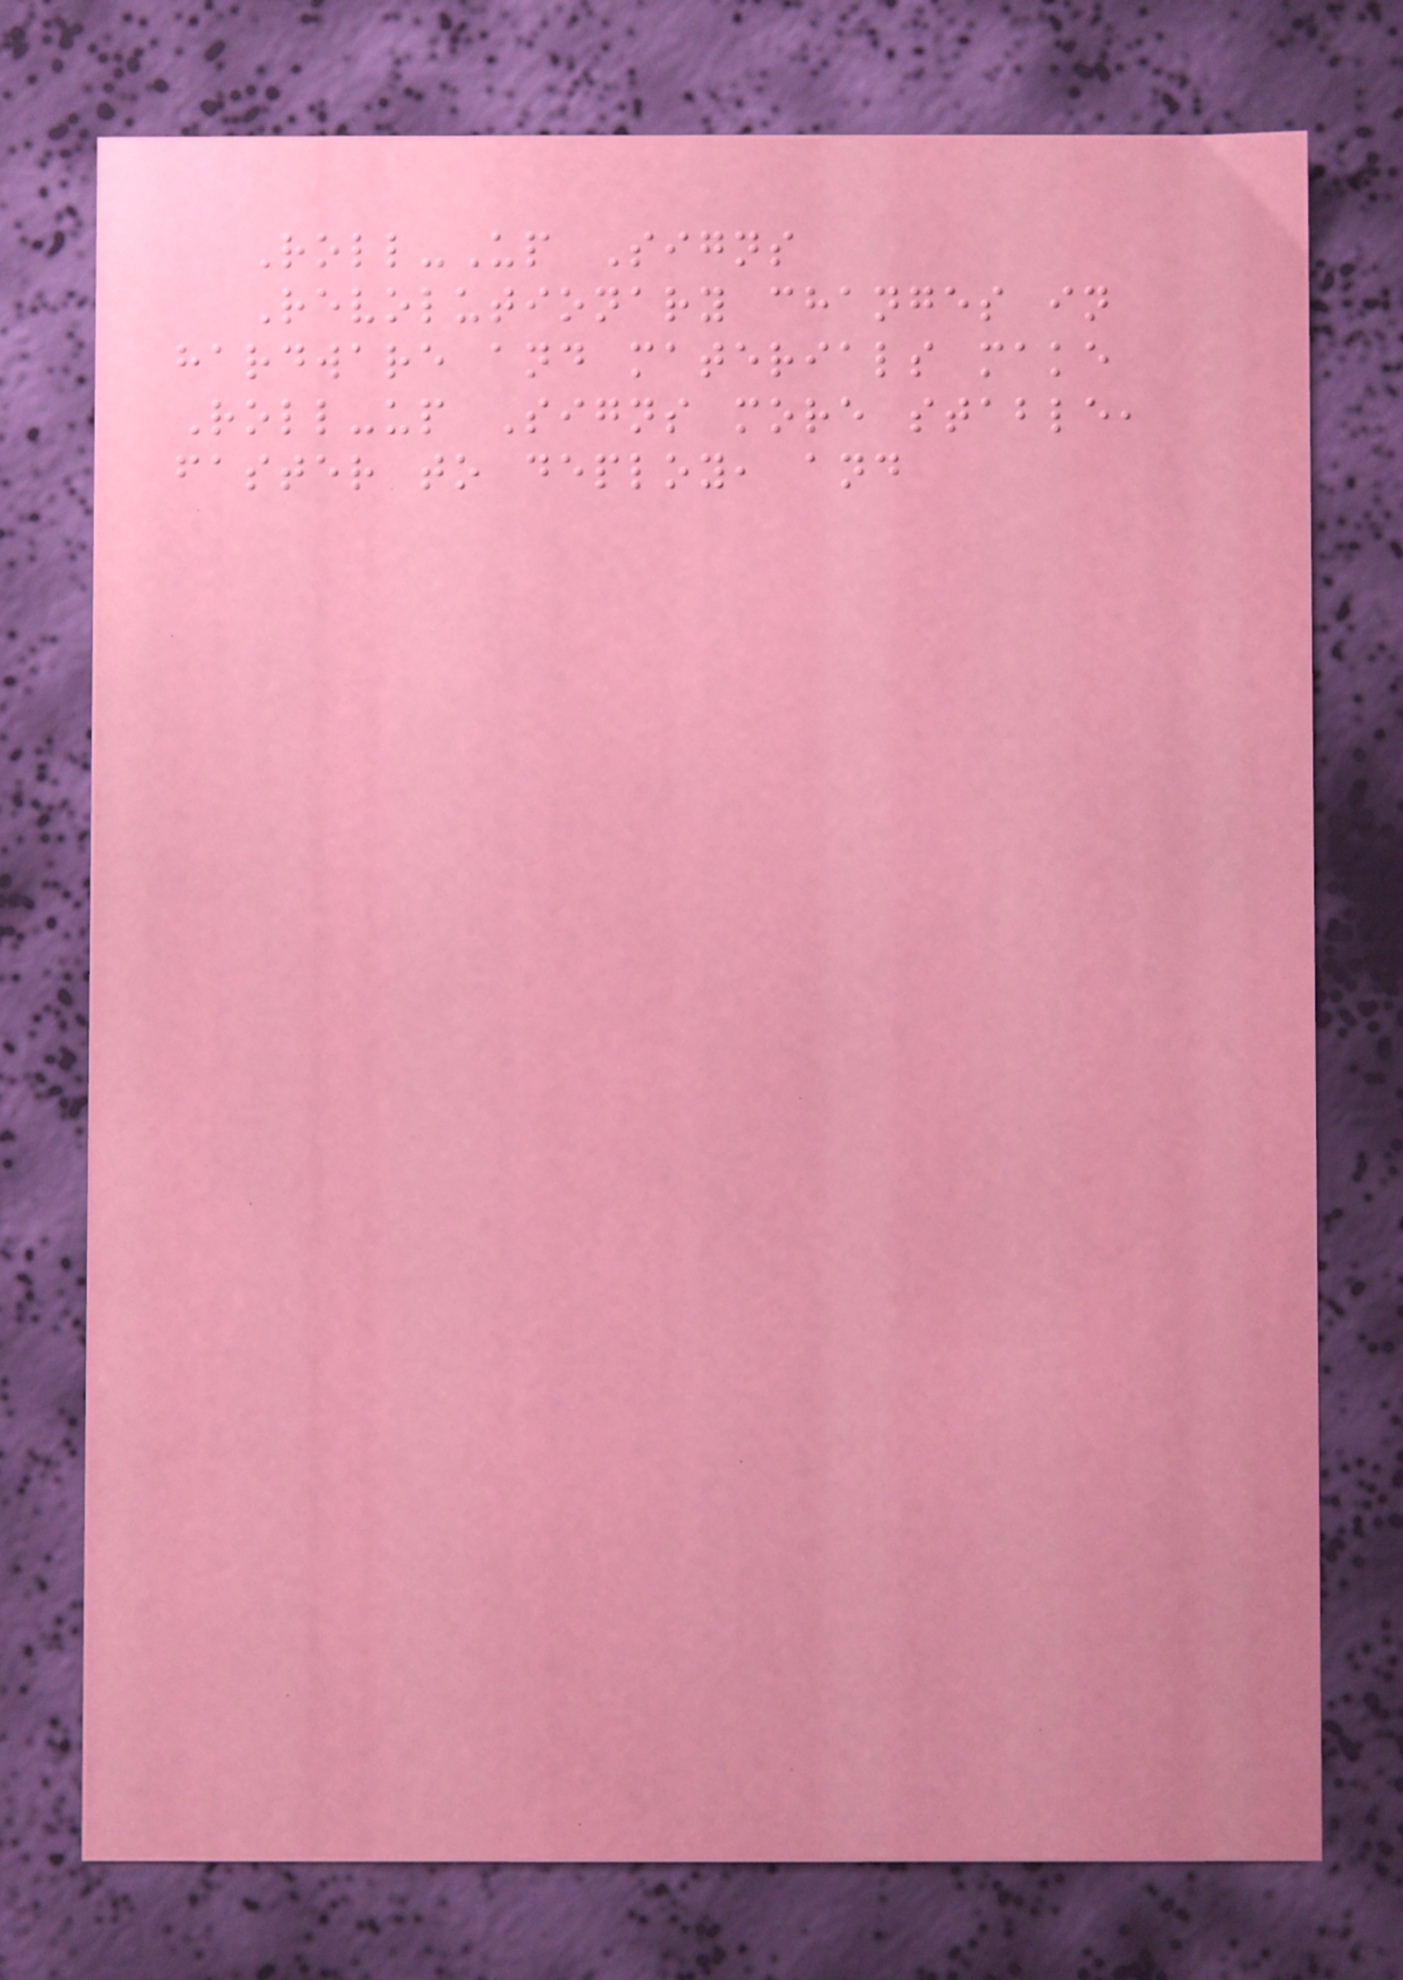Roll-Up Signs
Revolutionary changes in
hardware and materials make
Roll-up Signs more stable,
faster to deploy, and
